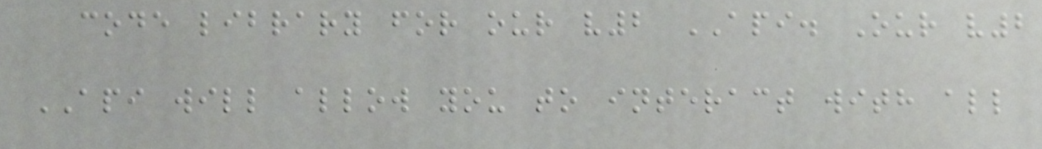code library for our v2 API. Our v2
API will allow you to interact with all
